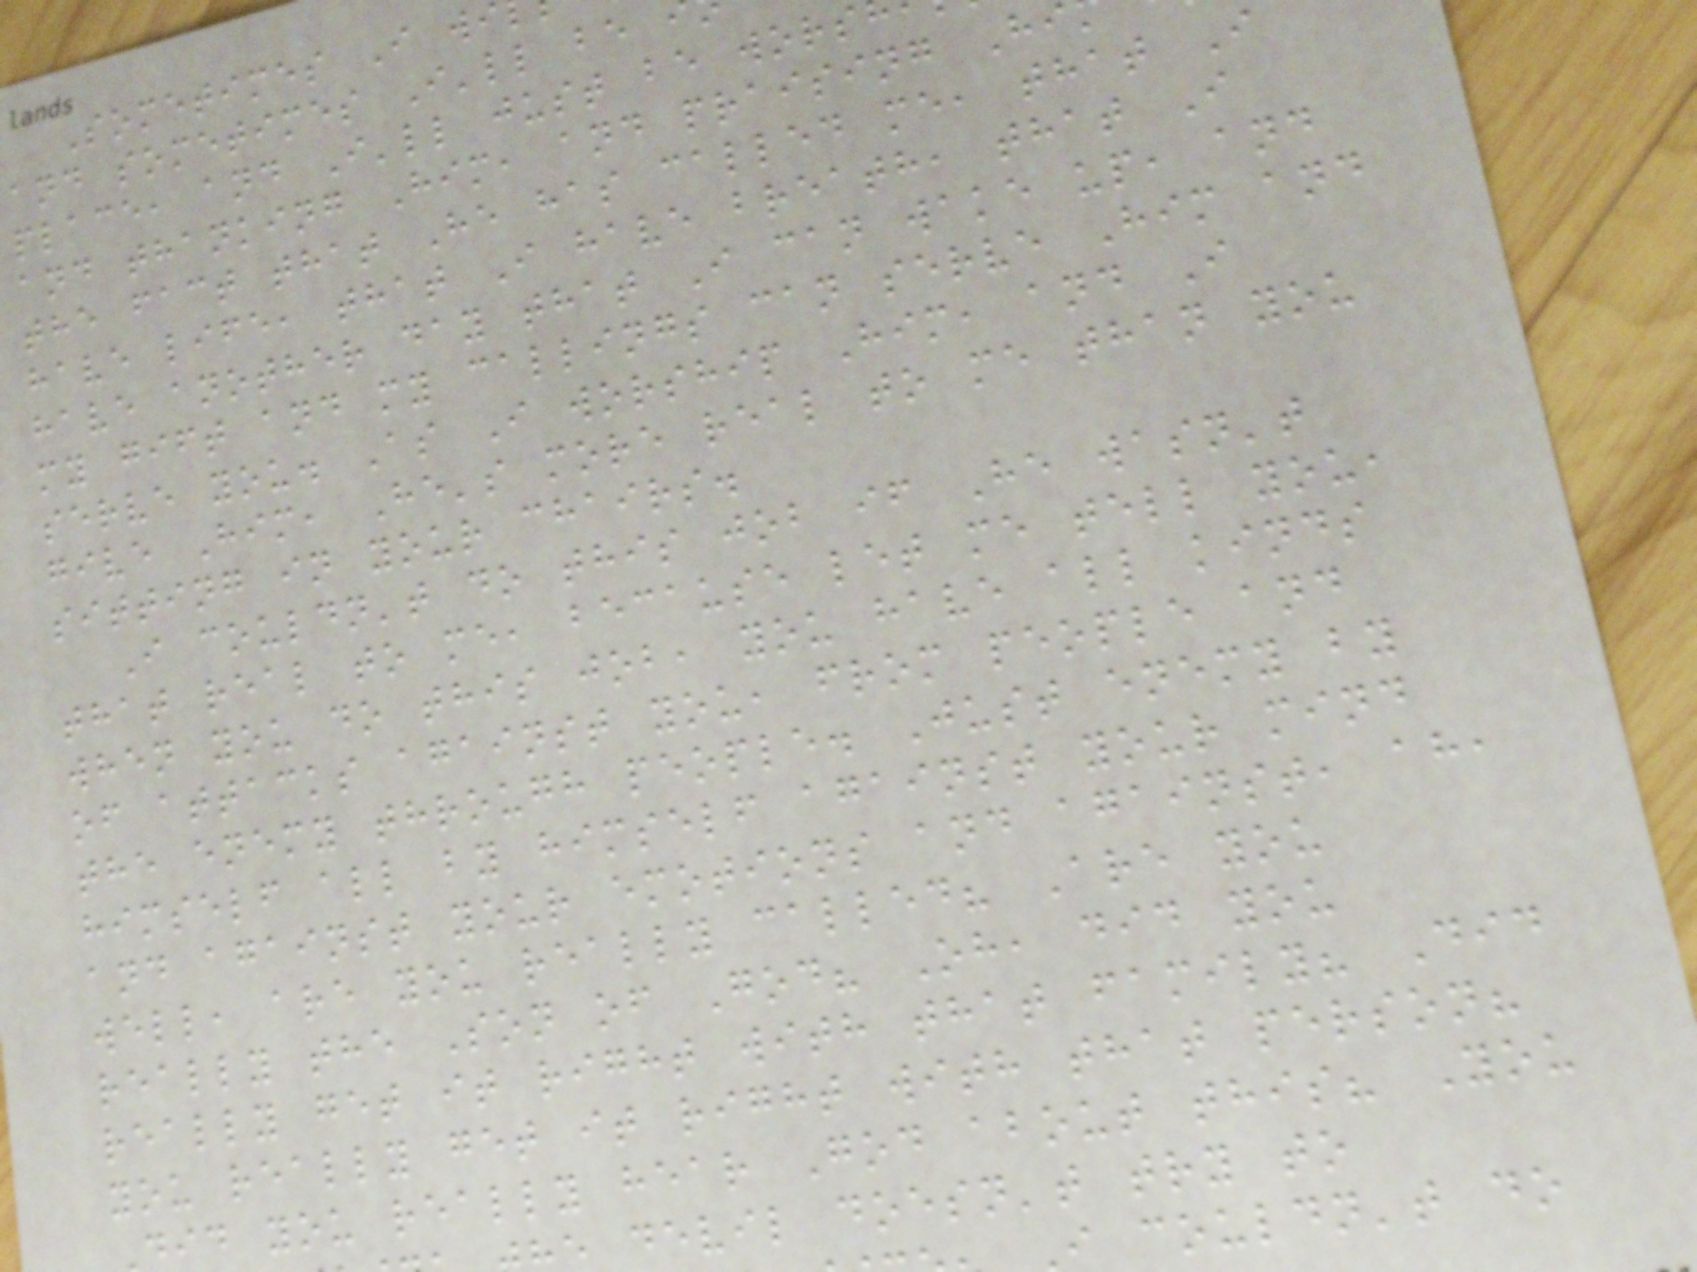Sometimes I wi
and sometimes I'll be
place, and I'll just be wors
and thanking Him, and praising Hi
the fact that He has called me, that I
have life, that I have breath, that I
have another day that I can wake up, and
my gift and my callings can serve Him and
serve you. As I worship Him, and I
give Him, He's more real to me than you
sitting in your chairs.
I couldn't do this job if He wasn't
that real to me, because let me tell you,
when you do this job, you have all kinds
of attacks against you, from people and
the enemy through people. Just enemy by
himself all by himself against your mind
and against your emotions and against, ah,
well, are you really called? Are you
really the Son of God? Oh, did you
really get it right with that family? Did
you really get it right with that person?
did you really hear God about this? You
devil doesn't try to
i couldn't do
